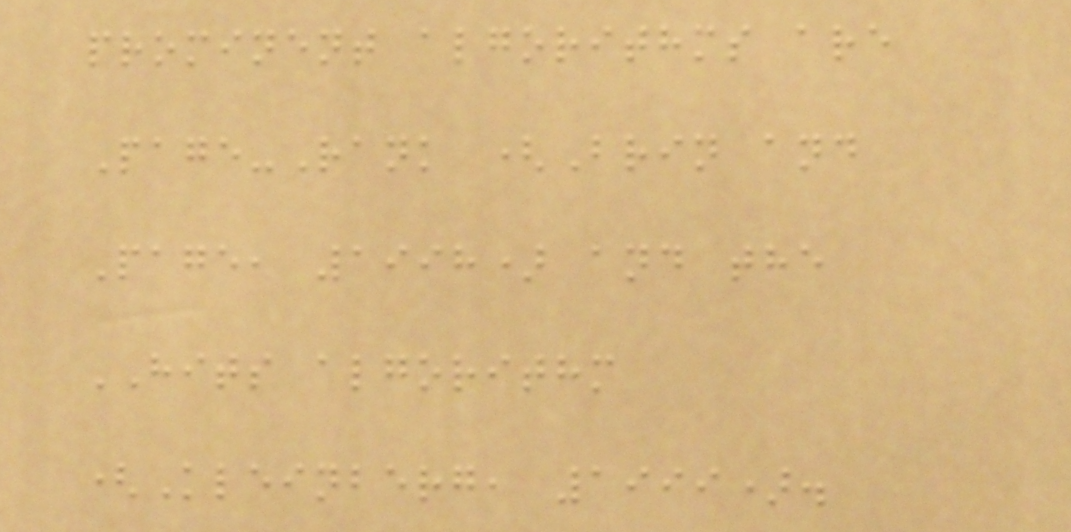prominent algorithms are
Page-Rank (Brin and
Page, 1998) and the
HITS algorithm
(Kleinberg, 1999).
